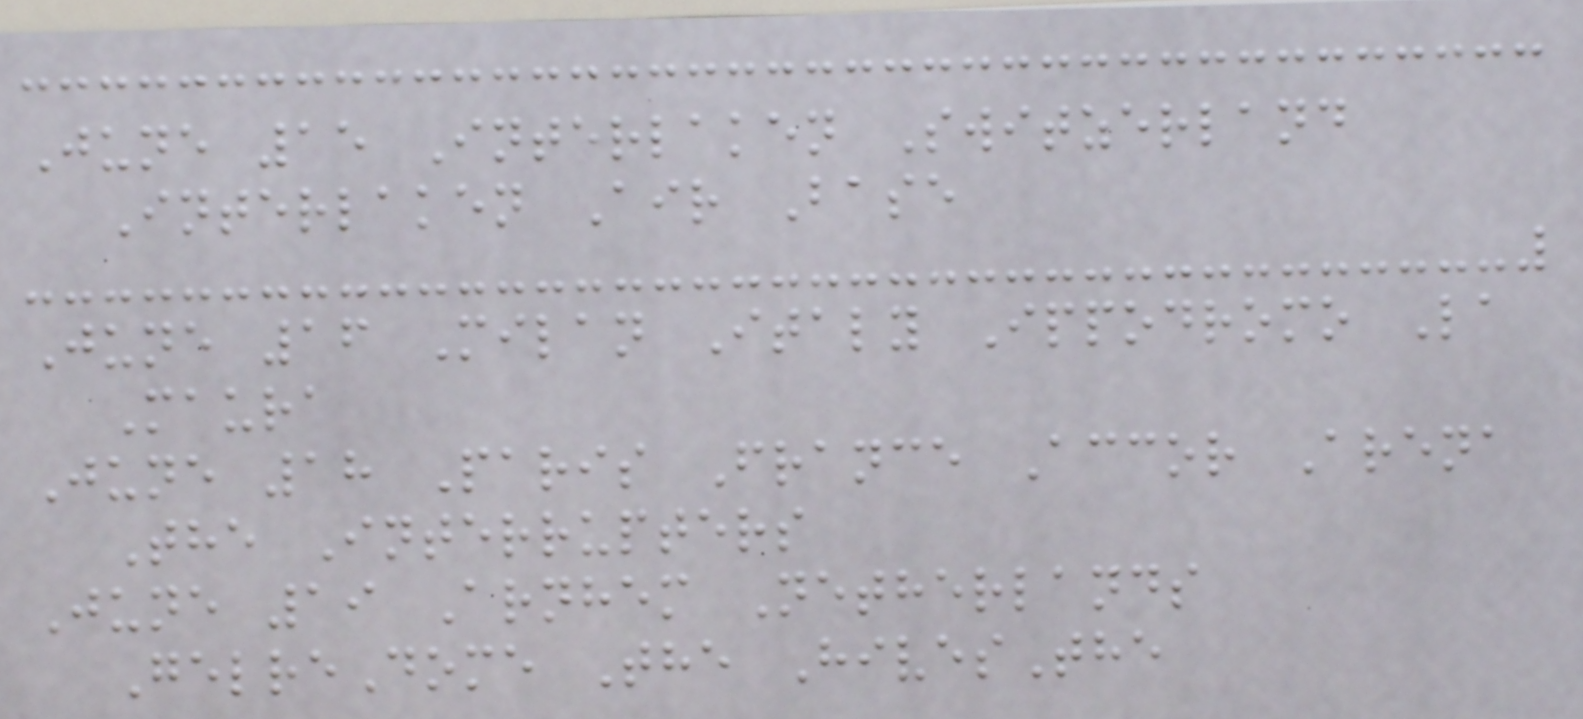June 15 Interlaken Switzerland
Interlaken Air Base
June 16 Milan Italy Ippodromo La
Maura
June 18 Paris France Accor Arena
The Interrupters
June 19 Arnhem Netherlands
GelreDome The HivesThe
